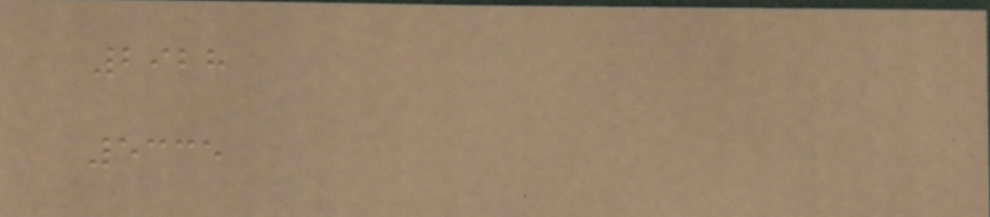2928
5335
